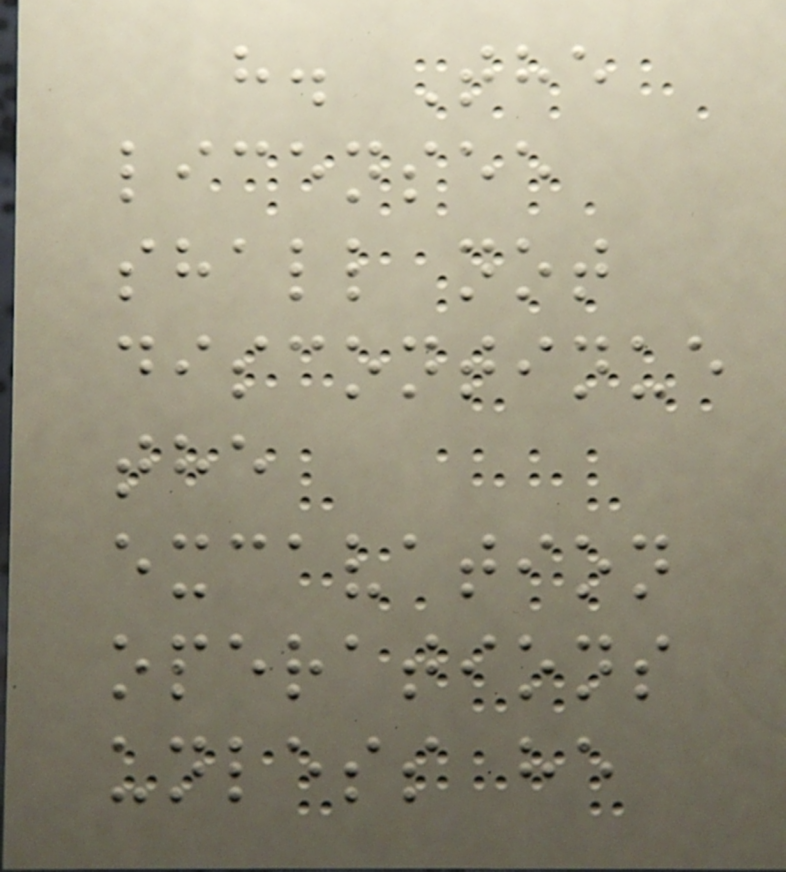h. The
licensee
shall not
discontinue
the
excavation
operations
unless he
